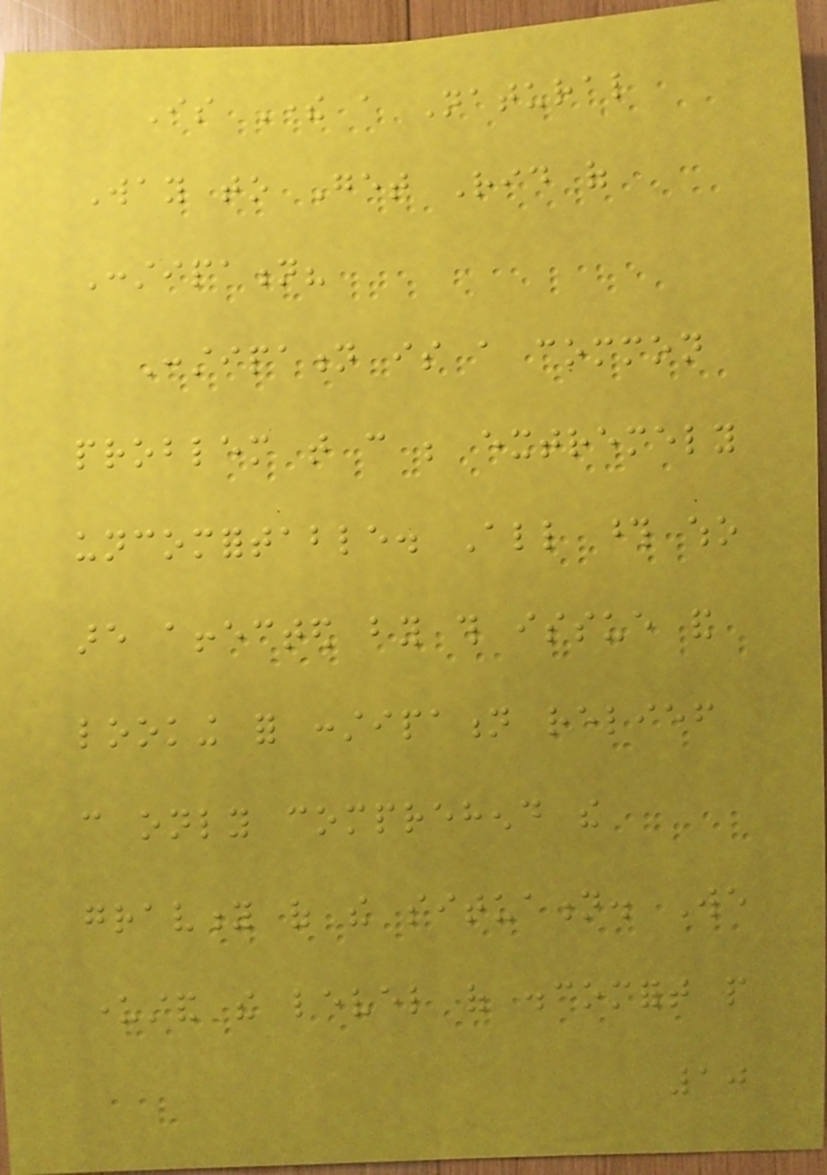Is There a Natural
Way to Get Rid of
Constipation?
Constipation is a common
problem that can be extremely
uncomfortable. All those who
are affected by this issue and
looking for constipation relief
can only comprehend the
gravity of the situation. We
understand the level of discomfort people
10
